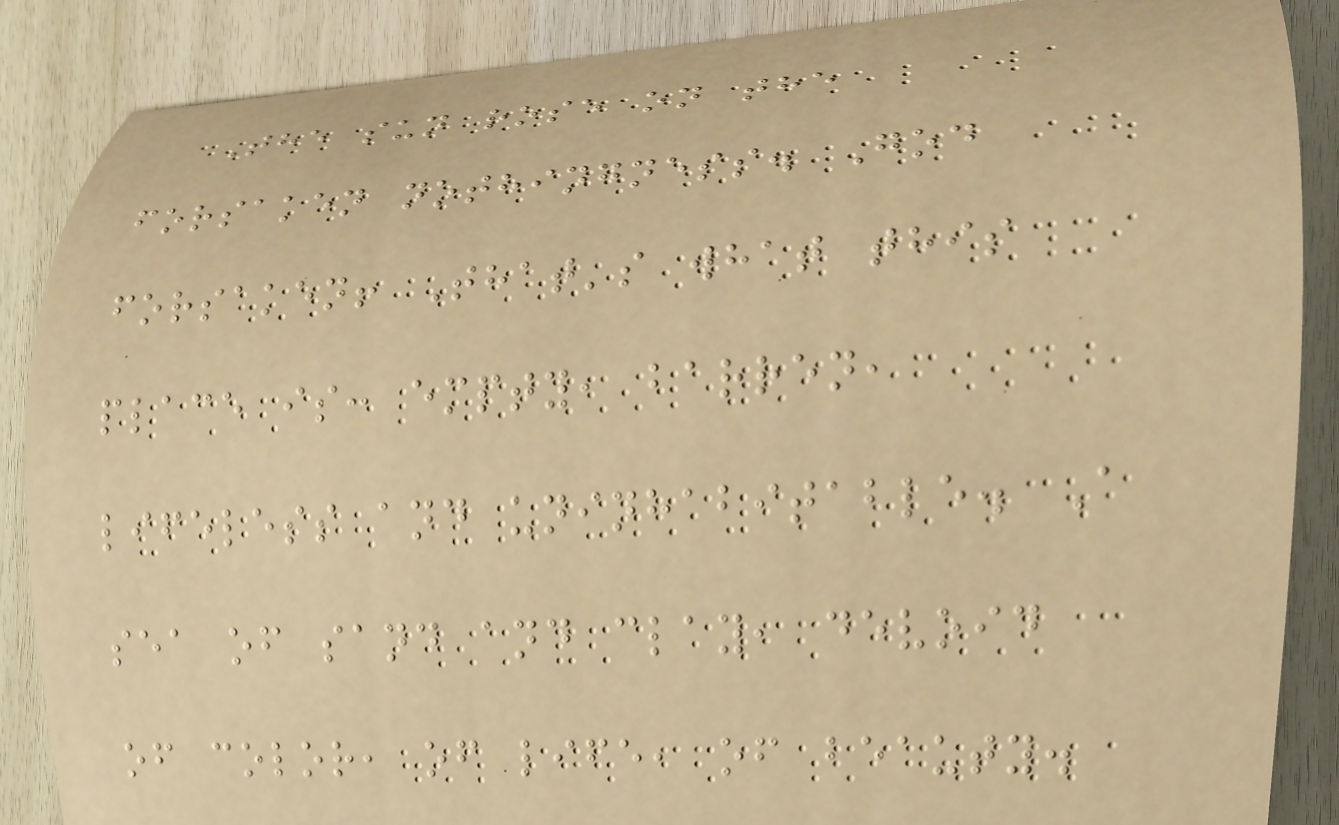The sun rose on the
forsaken nothingness. God
forsaken! That's what this
place is: empty, barren,
lifeless and uninhabitable. A
sea of sand and clay, devoid
of color, of life, of beauty.
